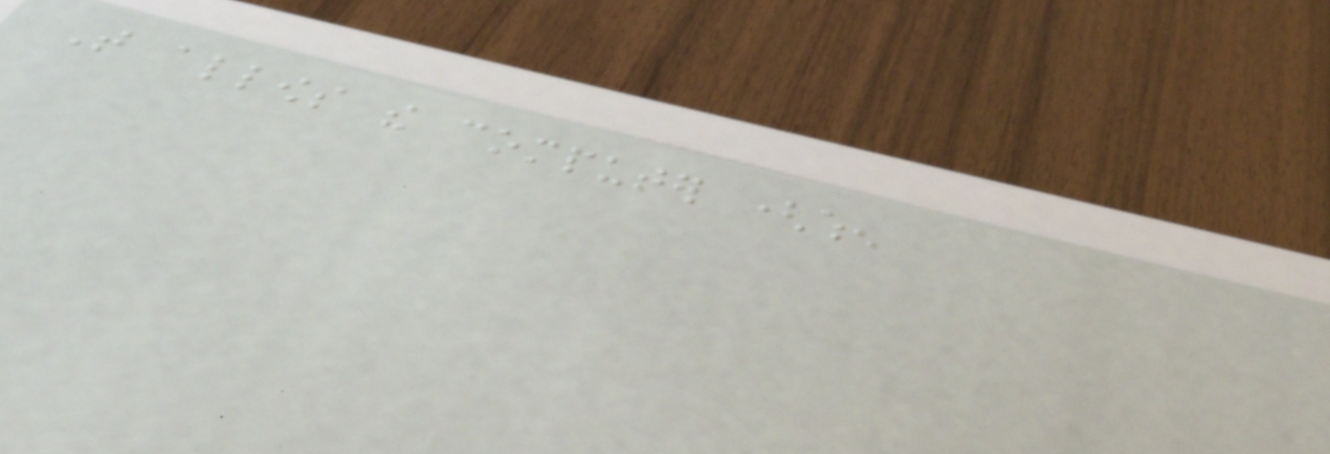That allows the computer (when
